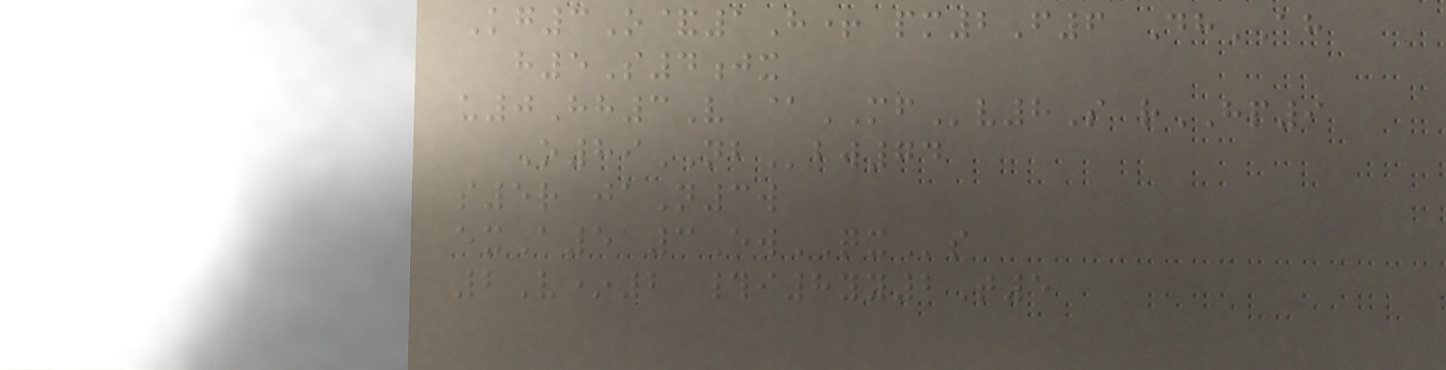Kg3O&1H+ pm2F6 DhAH
h5S4jx
u0Hh3V @MFv8S rHP9
O89NBbw74
s5r jaN3w
exA5 3EwQXs
2V*2 #i8yy2T5
